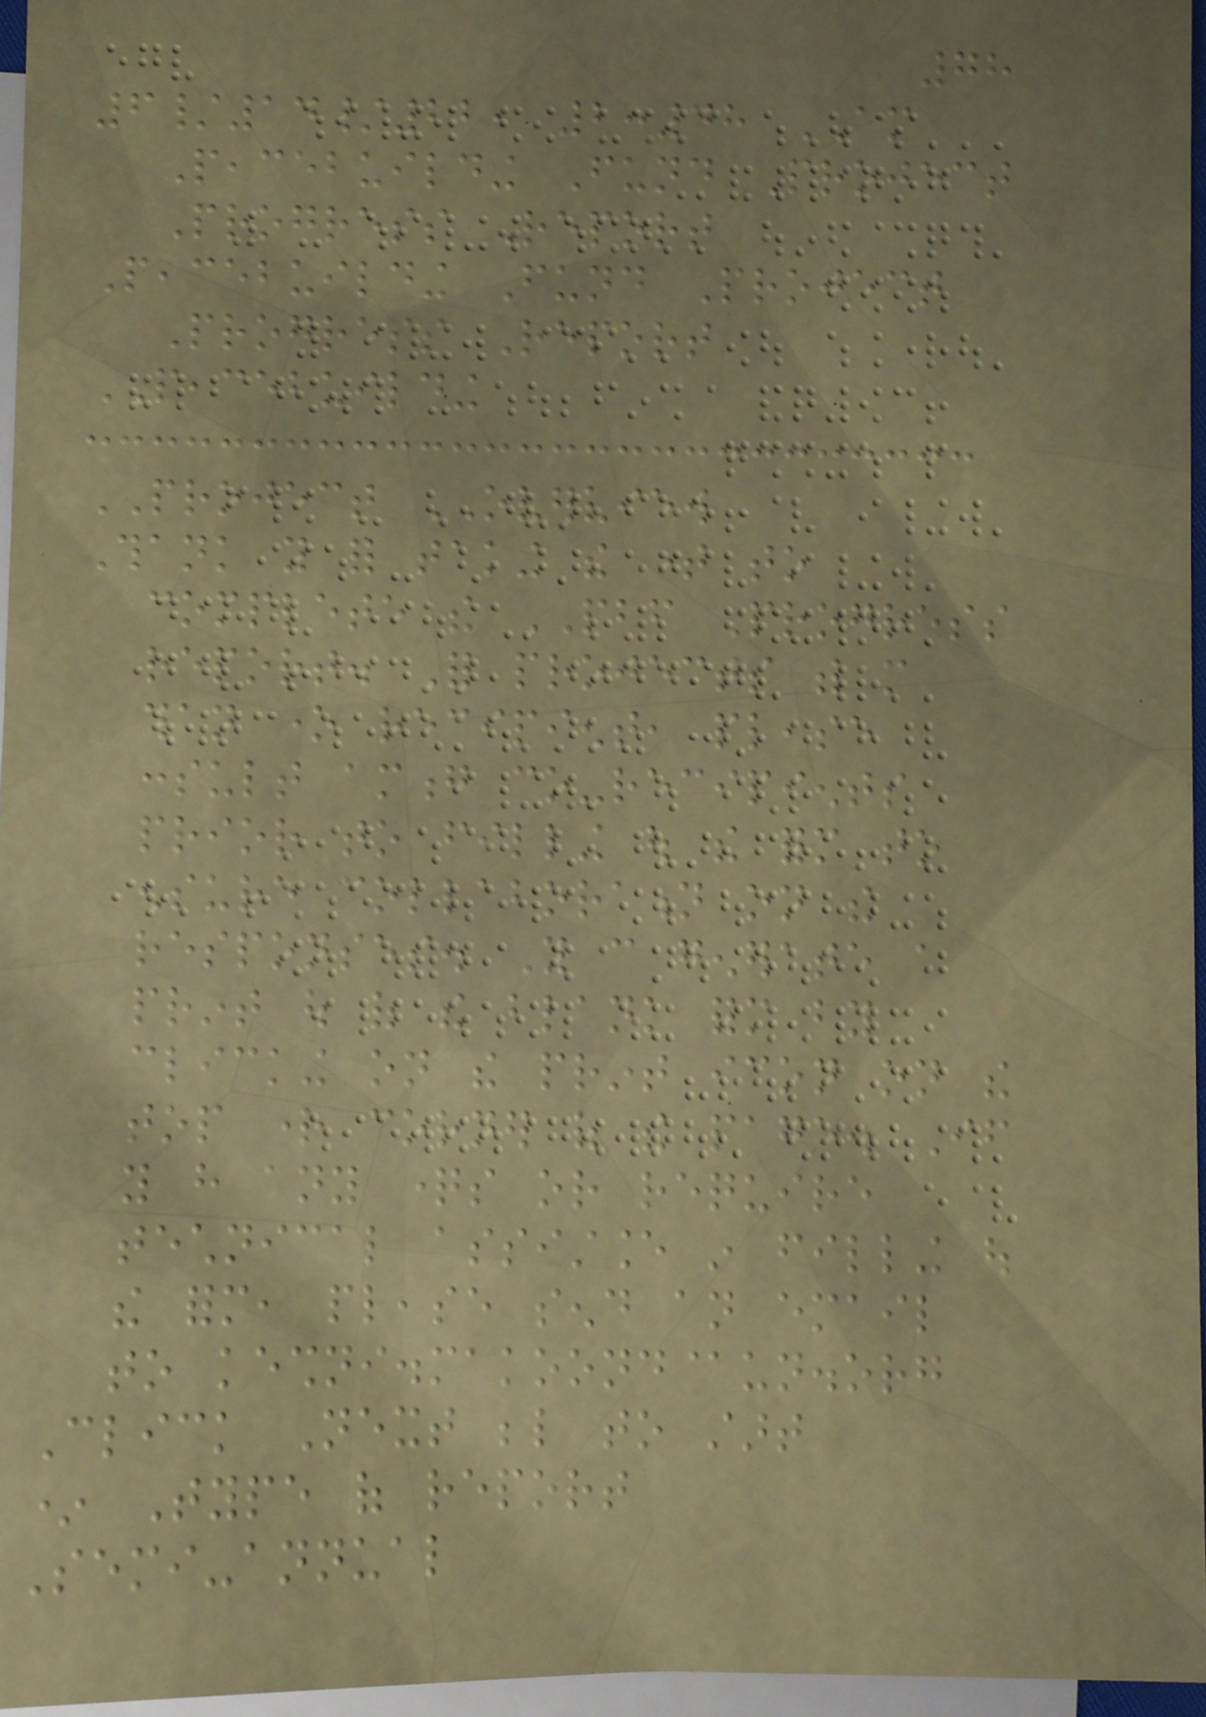78
6/14/22, 2:48 AM
Peacebuilding Fund Project
Progress Report
Peacebuilding Fund Project
Progress Report
PEACEBUILDING
PROJECT OVERVIEW
Thank you for taking the time to
complete the PBF Progress
report. For projects with more
than one recipient, please
consult among co-recipients
prior to filling out the form to
ensure collaboration on the
responses. You can generate a
print out of the blank form by
clicking on the print icon on the
top right corner of the page. If
you have any questions or require
technical assistance in filling out
the form, please send an email
to keshni.makoond@un.org
Click Next below to start
* Type of report
Semi-annual
